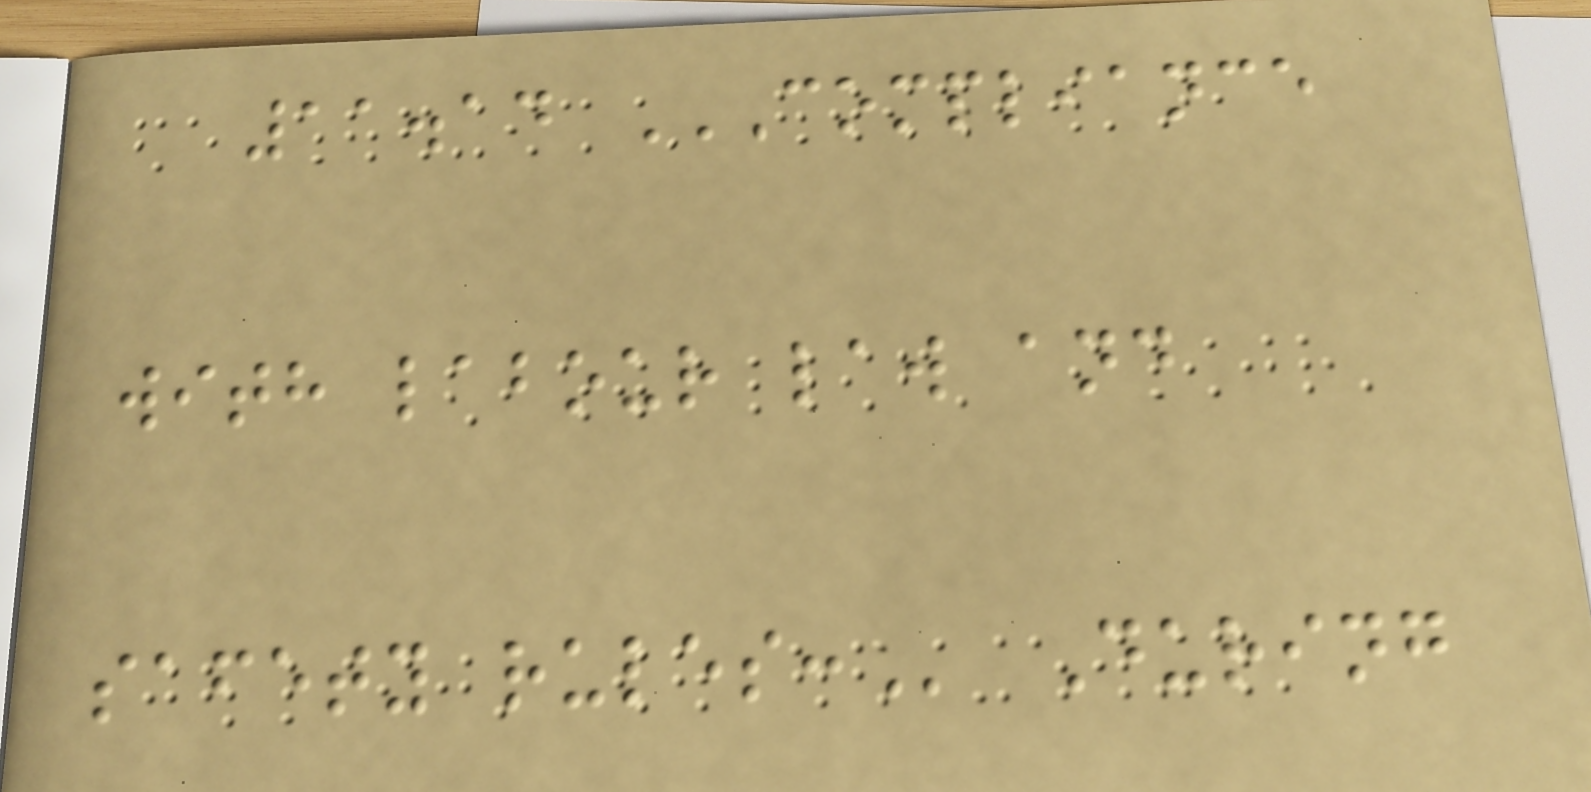11.14 COMPLIANCE
WITH LABOUR LAW AND
SAFETY RULES: During
